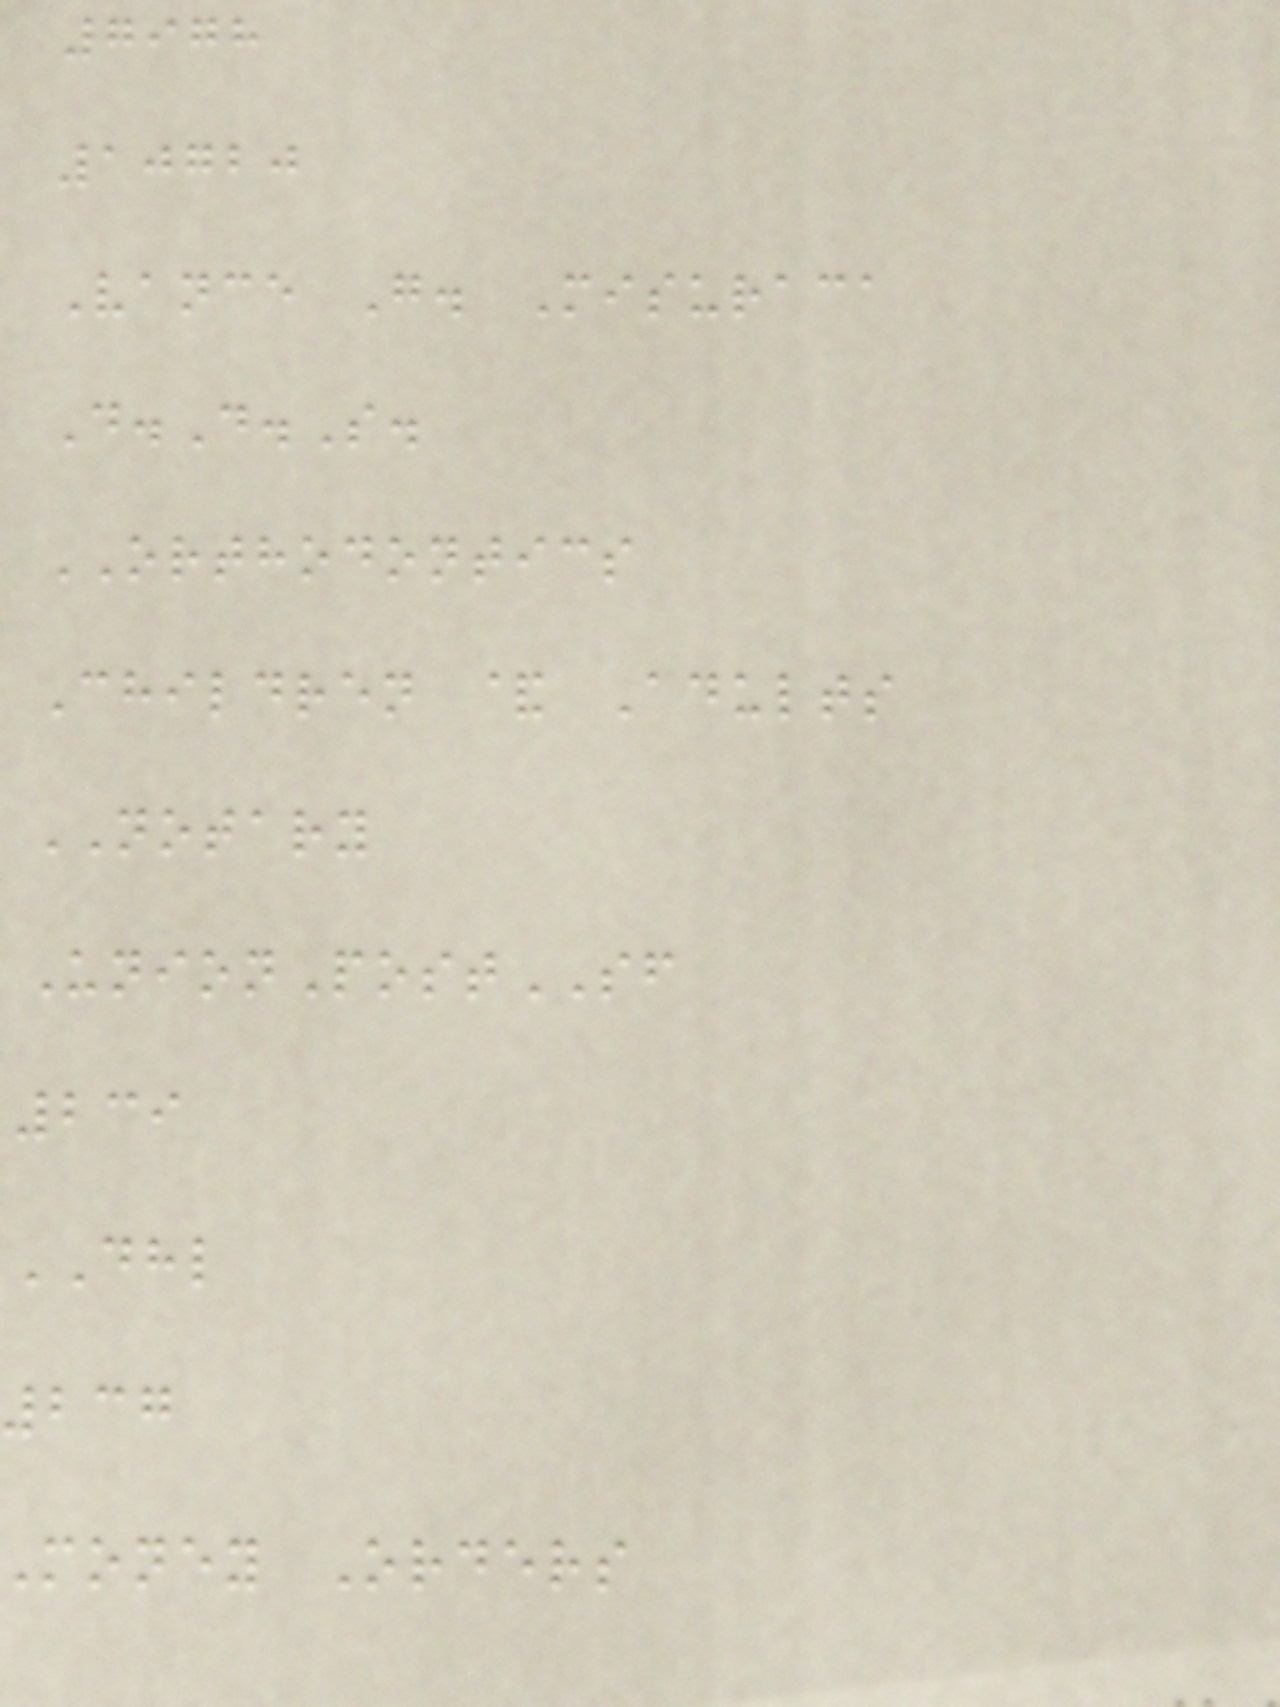7978
10720
Vance G. Misuraca
D.D.S.
ORTHODONTICS
Children & Adults
NOTARY
UnionPostSF
239
DHL
237
money Orders
